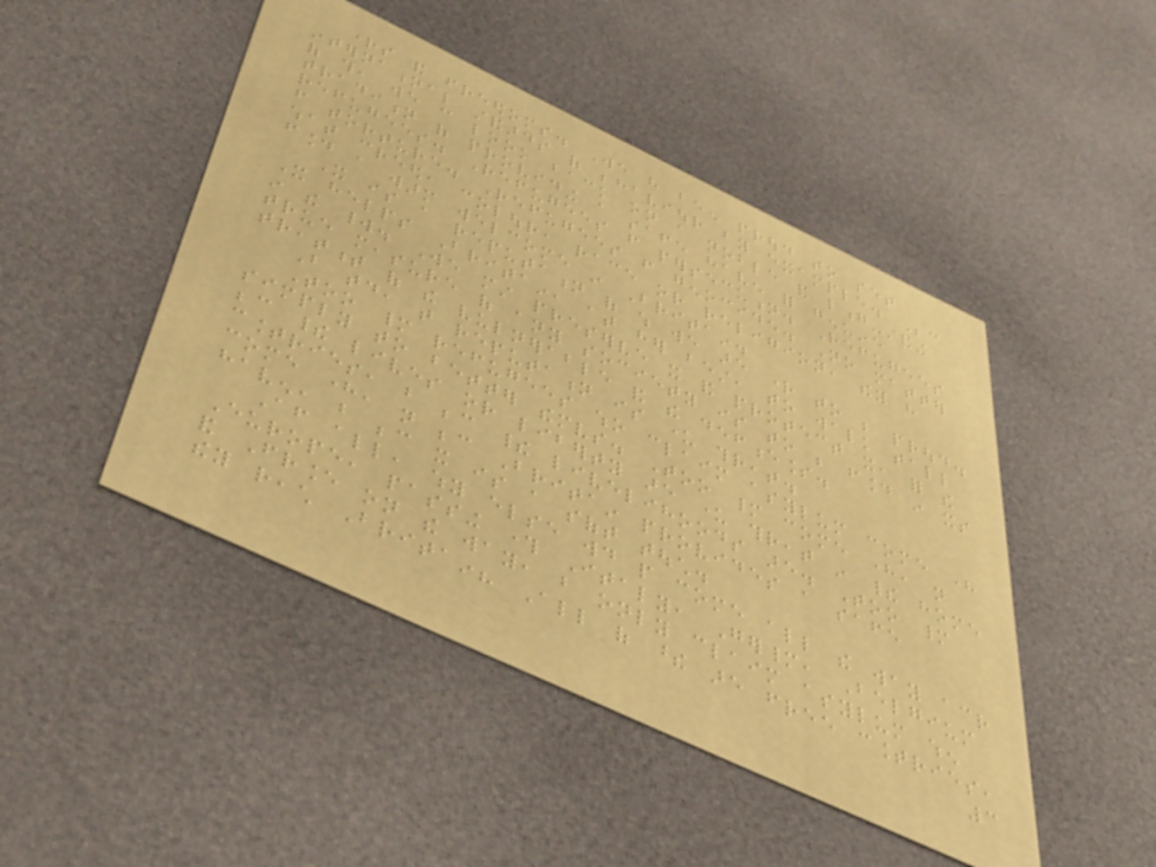rights and freedoms. We have been proud to set
international standards of behaviour by example. Because
of this, we can look back on a noble and long-standing
tradition of providing a safe haven for genuine
refugees. Refugees from persecution. Refugees
from torture. Refugees from genocide. No matter
what creed, colour, race or religion, they have
found a warm welcome in Britain.
It is a reputation of which we are right to be proud.
It helps Britain, at her best, to walk tall
in the world. We must preserve it and protect it, for the
true measure of any society is to be found in its
treatment of the vulnerable and the defenceless.
But today, that reputation is under threat.
Too many refugees who claim asylum come here
simply to better themselves. Too many come here, not
because their lives or liberty are under threat in their home
countries, but because their livelihoods are. Too many
come here, not because Britain provides a safe
haven, but because it is a soft touch.
After all, why else would people come all the way across
Europe, passing through Italy, Germany, Belgium
and France on the way, but only claim asylum when
they reach Britain? All of these are free countries,
3
